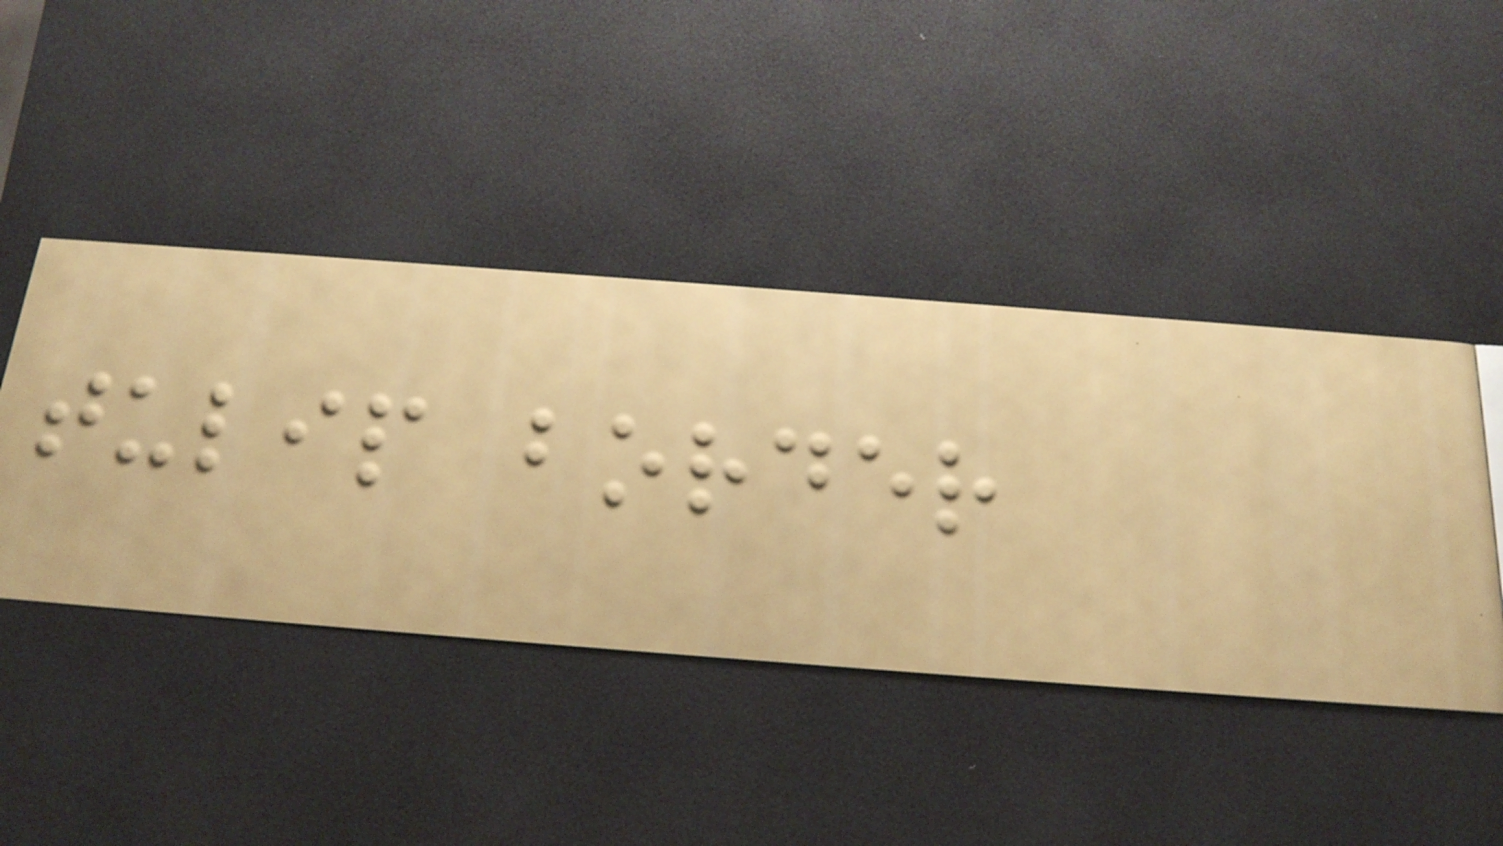tulip border
